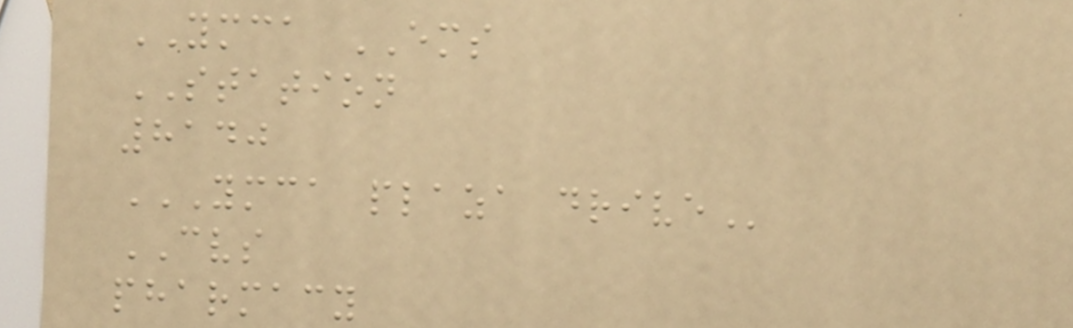YMCA EMS
STATION
8140
YMCA PLAZA DRIVE
CVS
pharmacy
